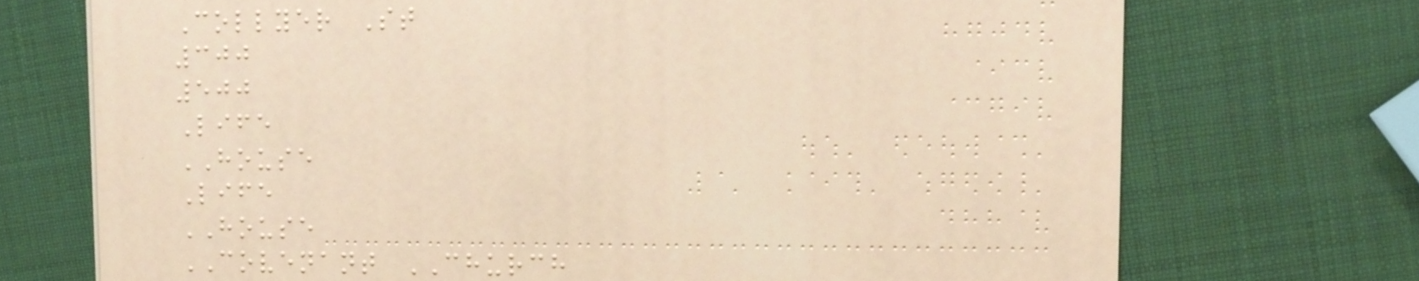Collyer St
300
500
Life
HOUSE
Life
HOUSE
COVENANT CHURCH
